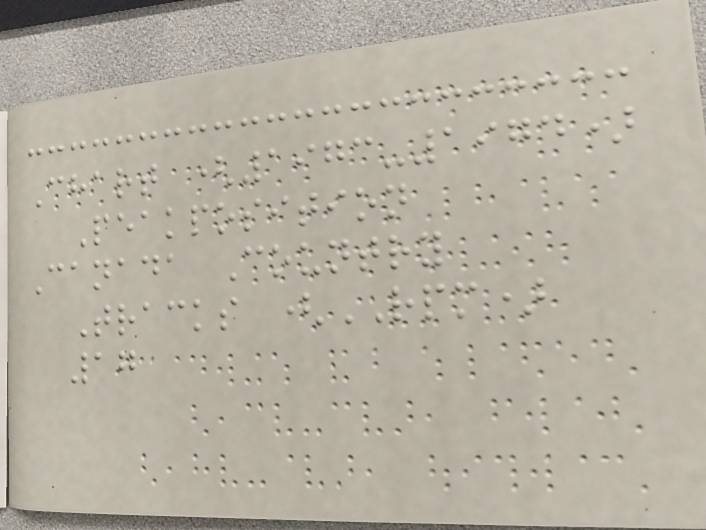Chart (1973-1974)
Peakposition
Canada Country
Tracks (RPM)
17
